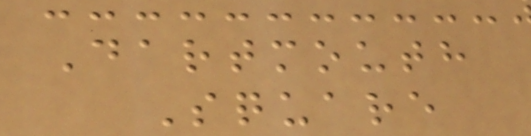Dartmouth
Square
